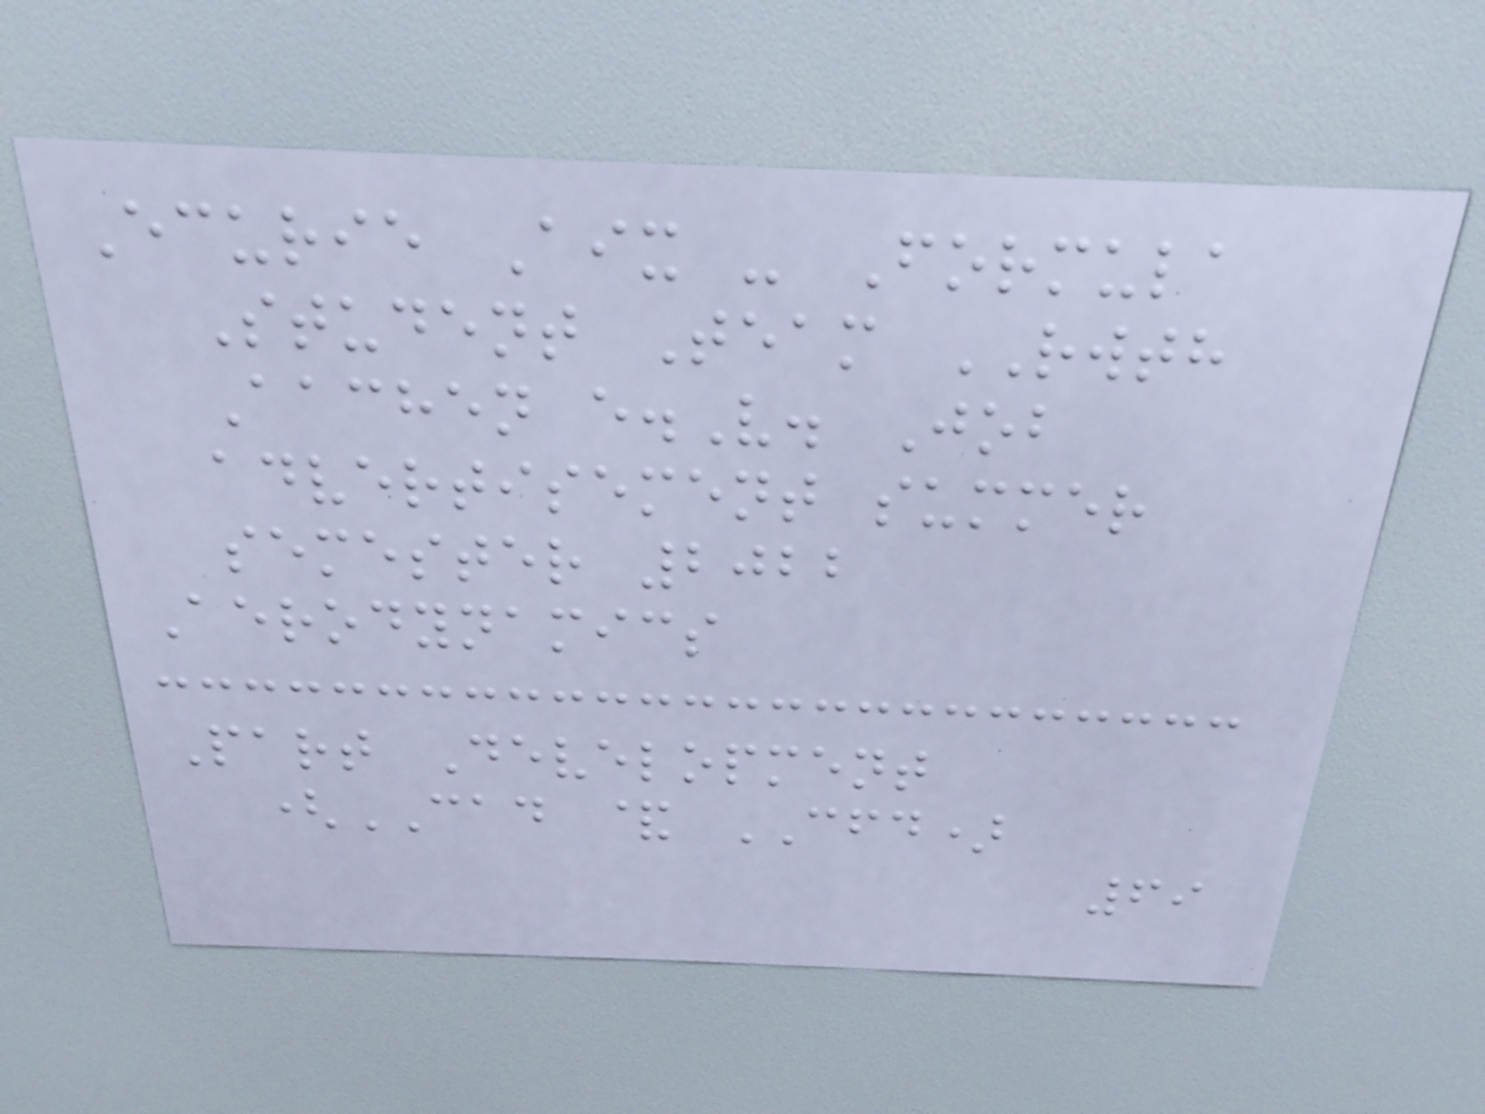Ecurie Aix - Formula
Student Team RWTH
Aachen e.V. Job
advertisement summer
semester 2022
Aerodynamics
Part Development
(CAD & CFD)
69
